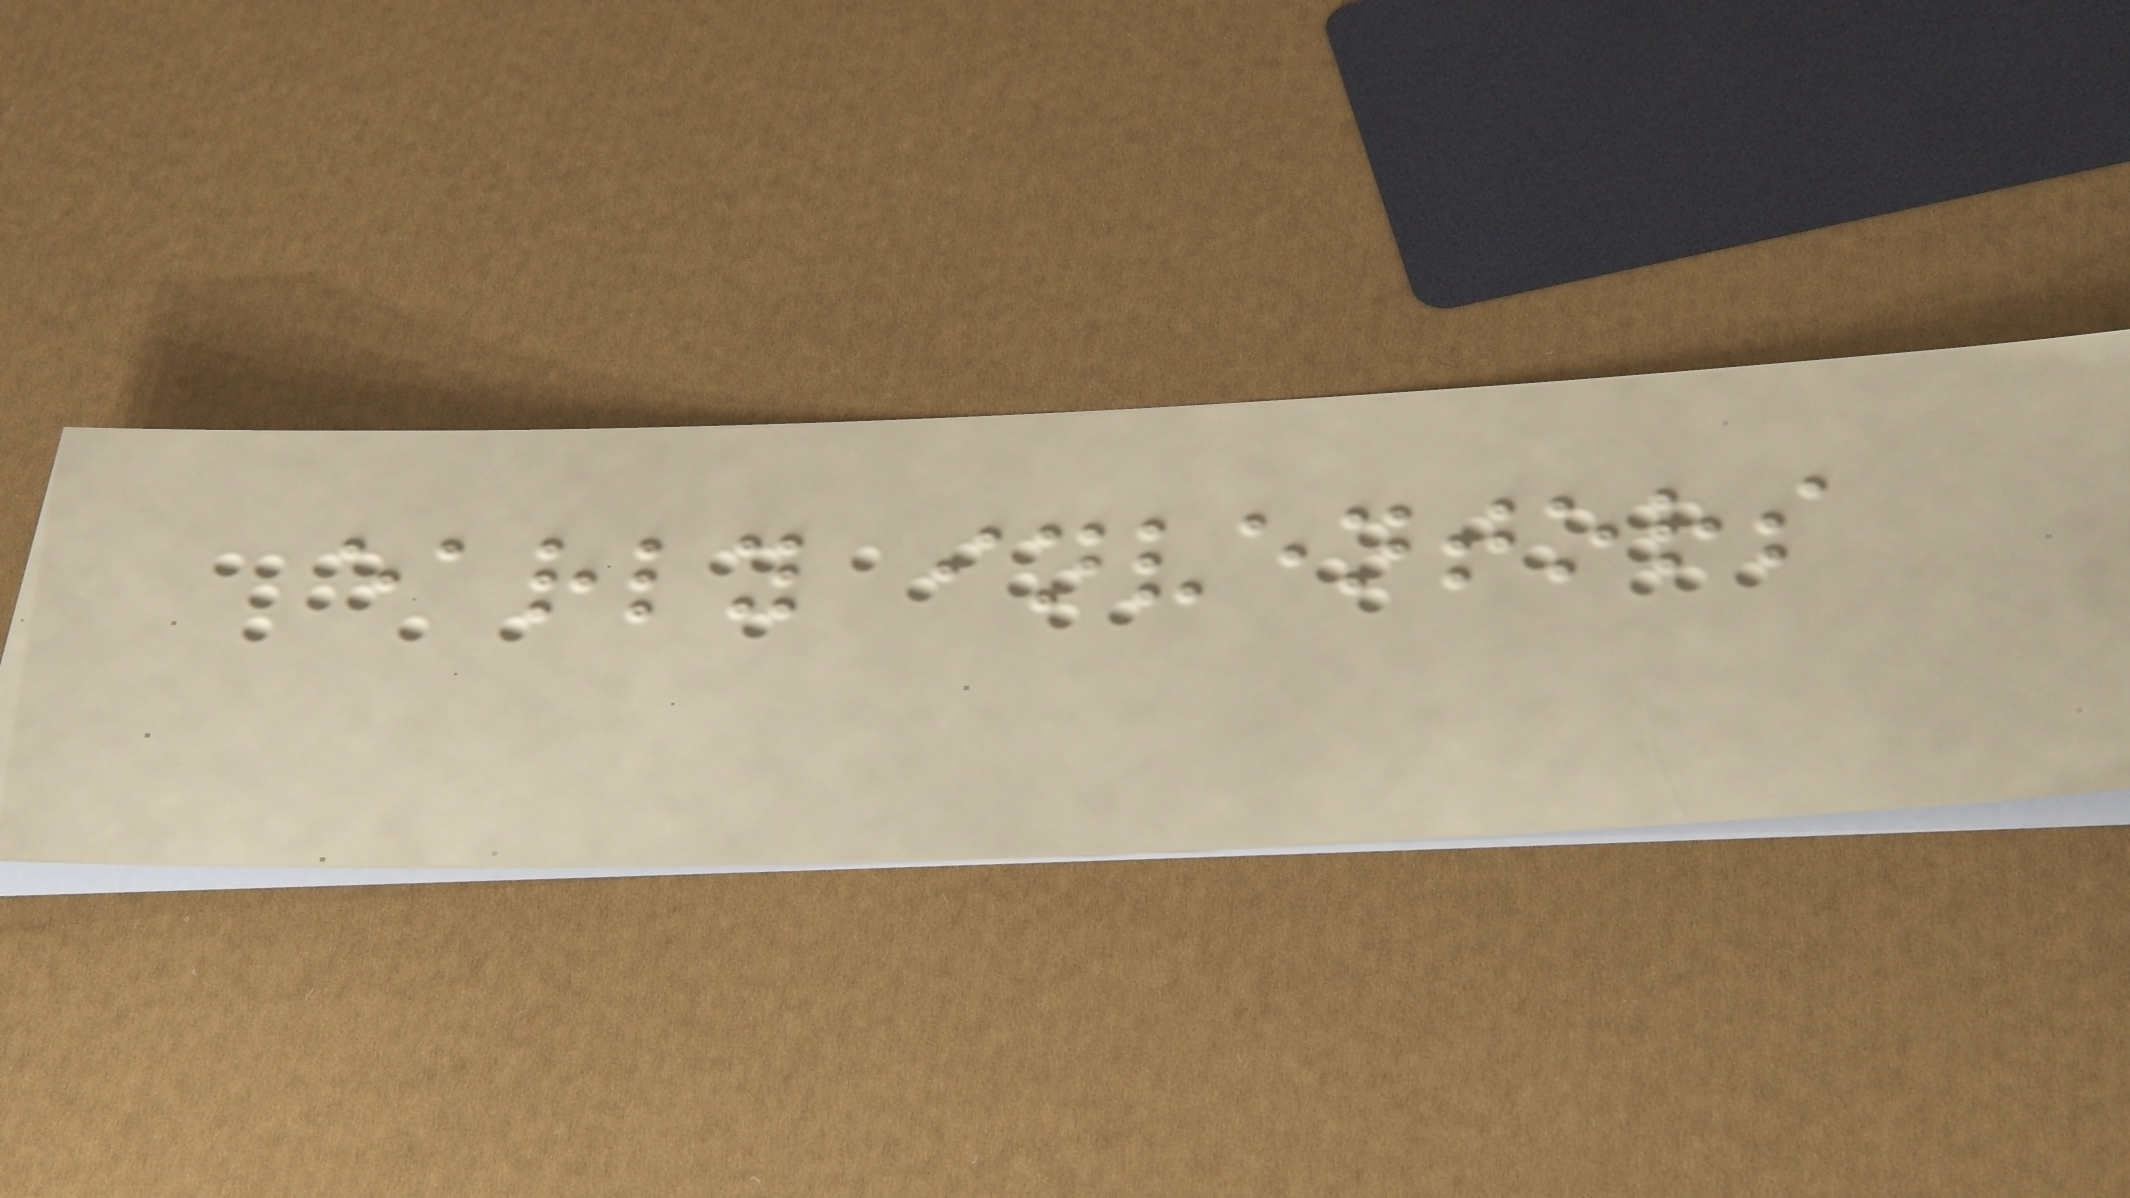early inventors
